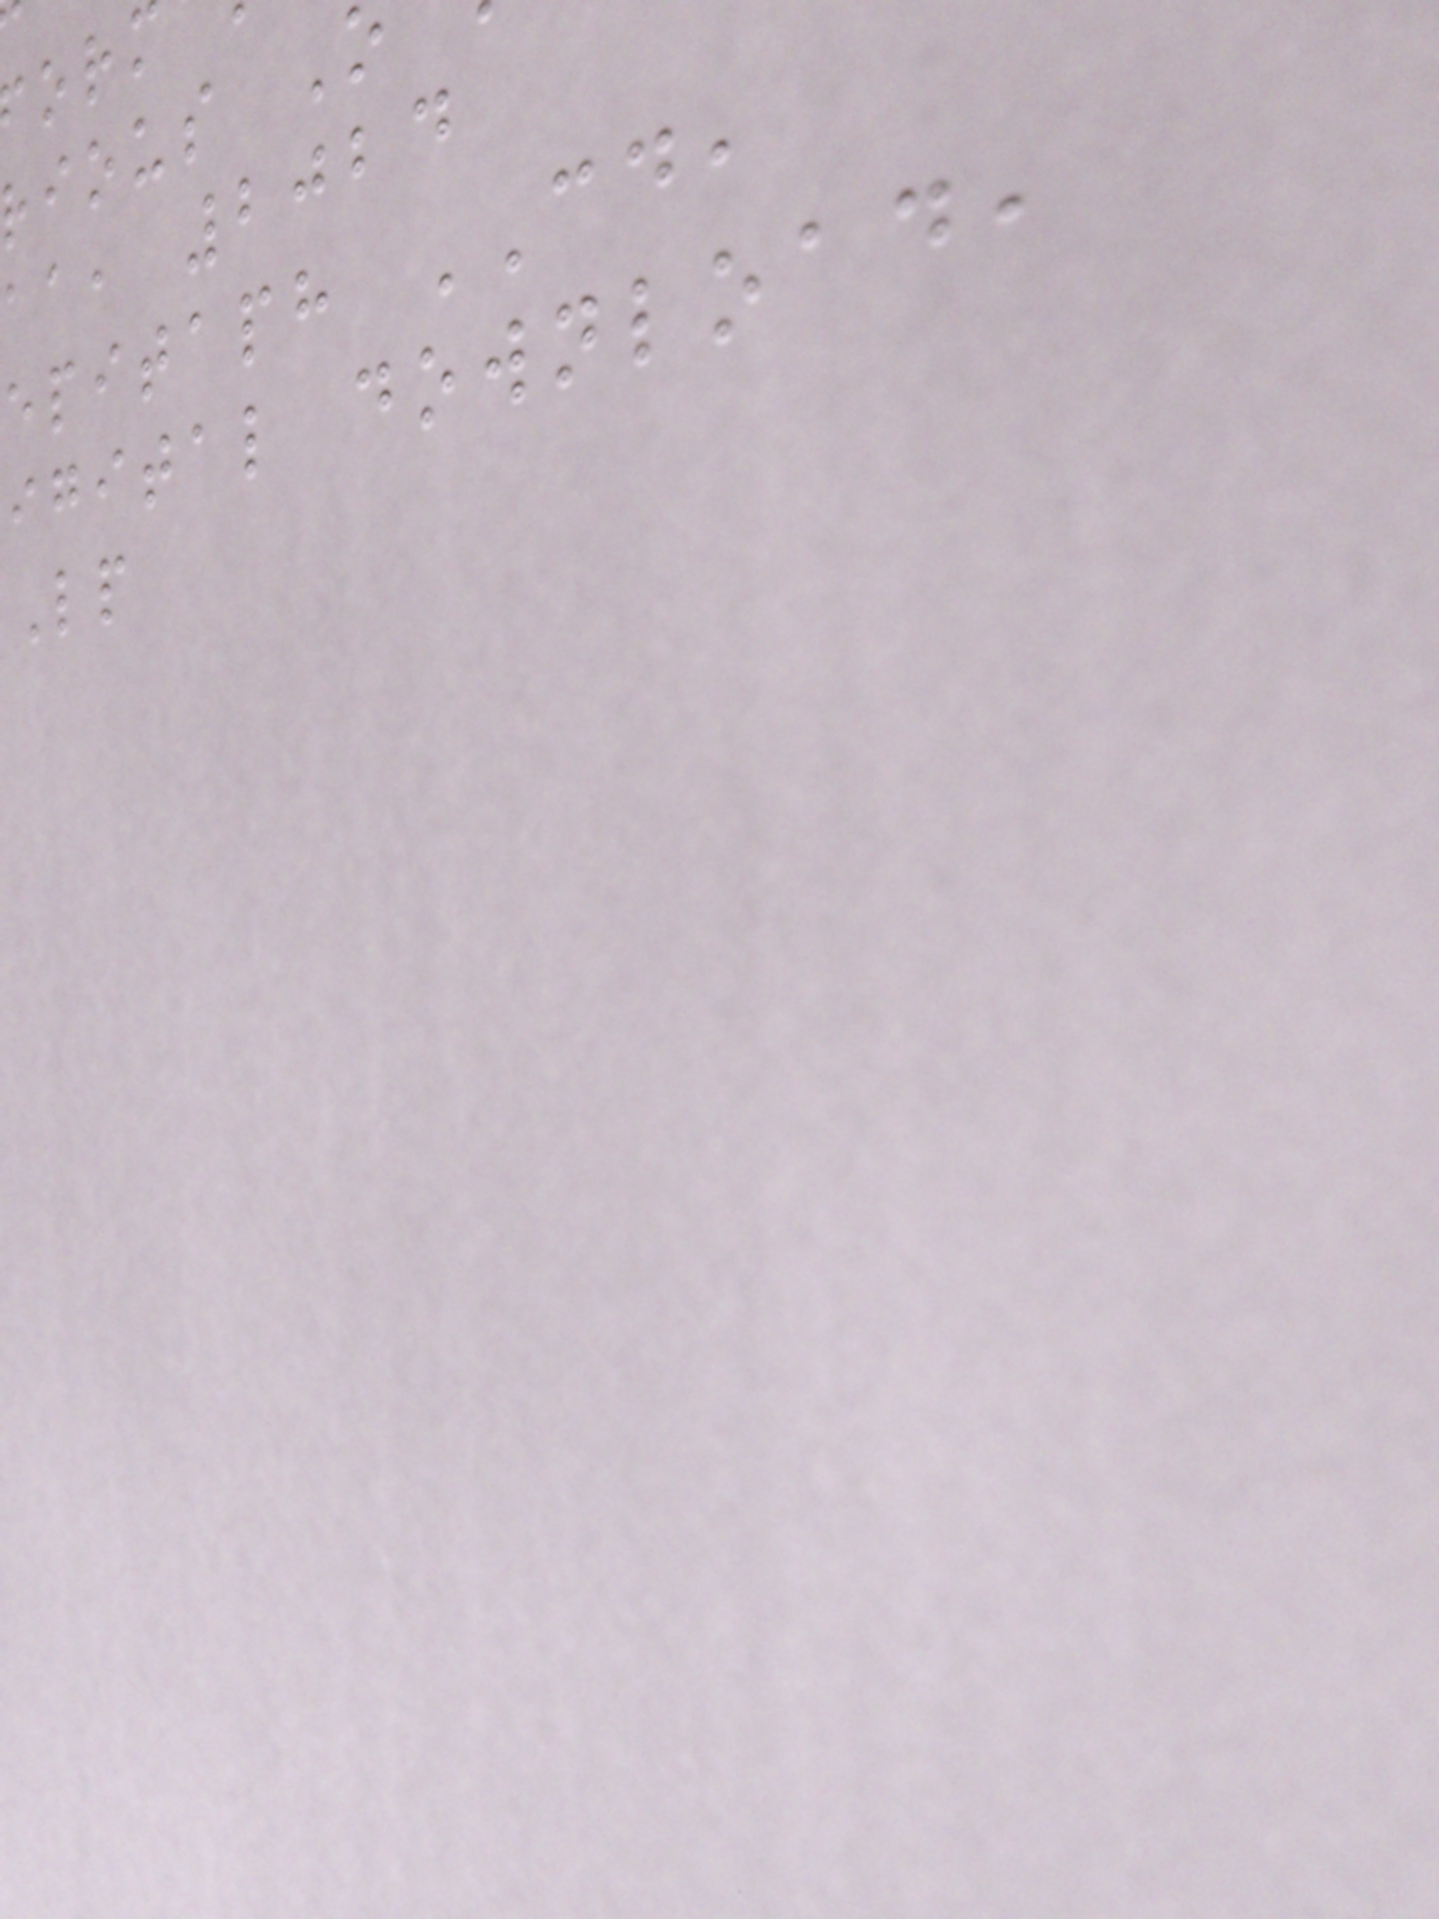rious
aa, 2024
epitaph CD,
igital download,
